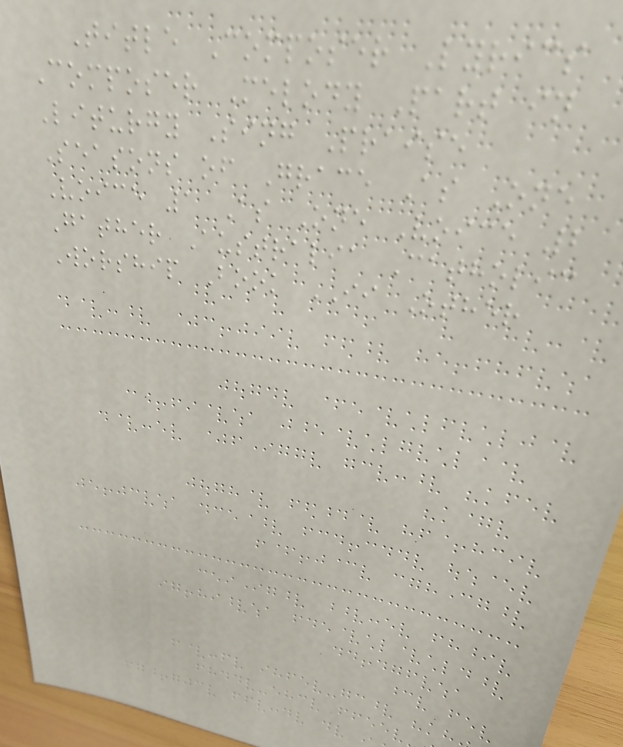Title Composer Lyrics
Composer Melody Part in
Liturgy Sing Praise
Seasons of Grace As One
Voice 1 As One Voice 2
Gather Australia Catholic
Worship Book II Other
